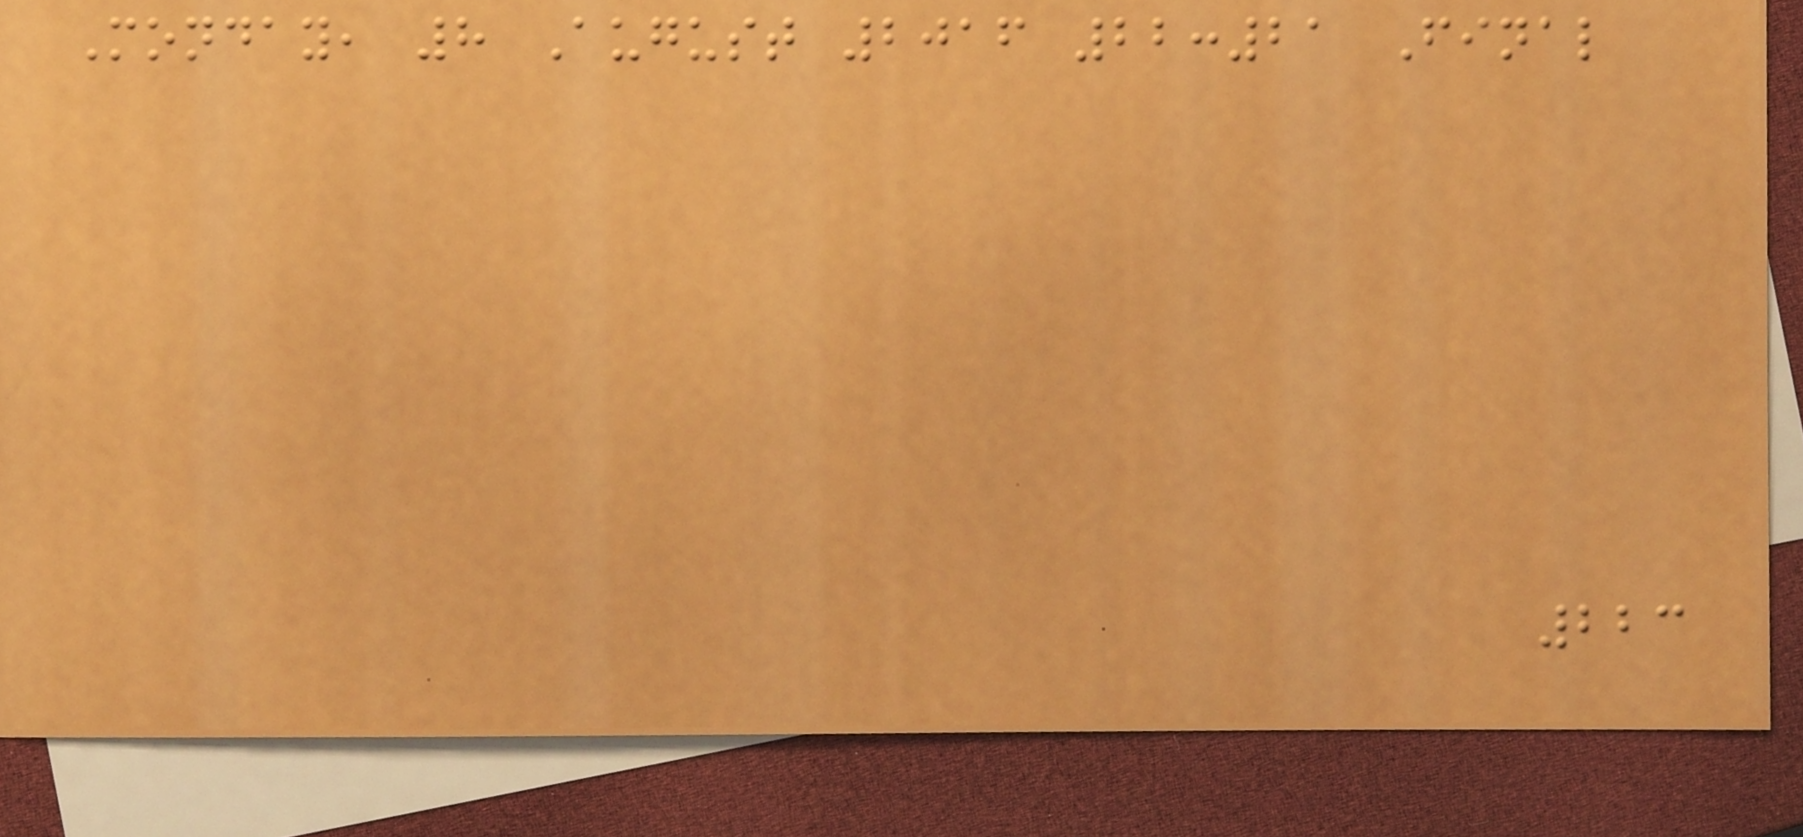Monday, 8 August 2016 22:21 Final
223
